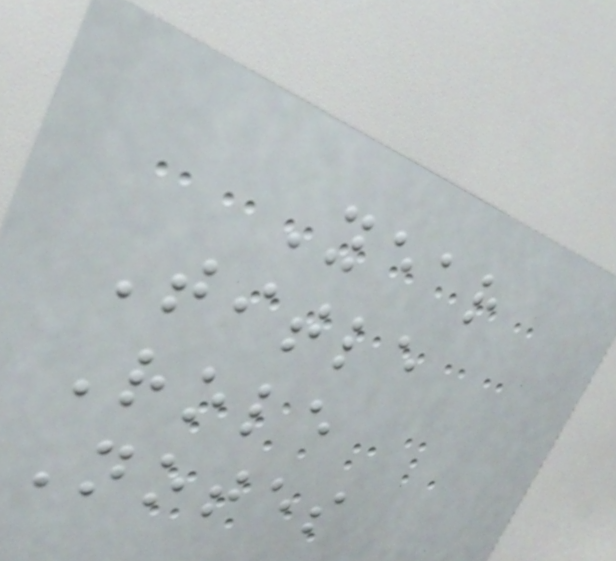Year
Title
Role
Notes
